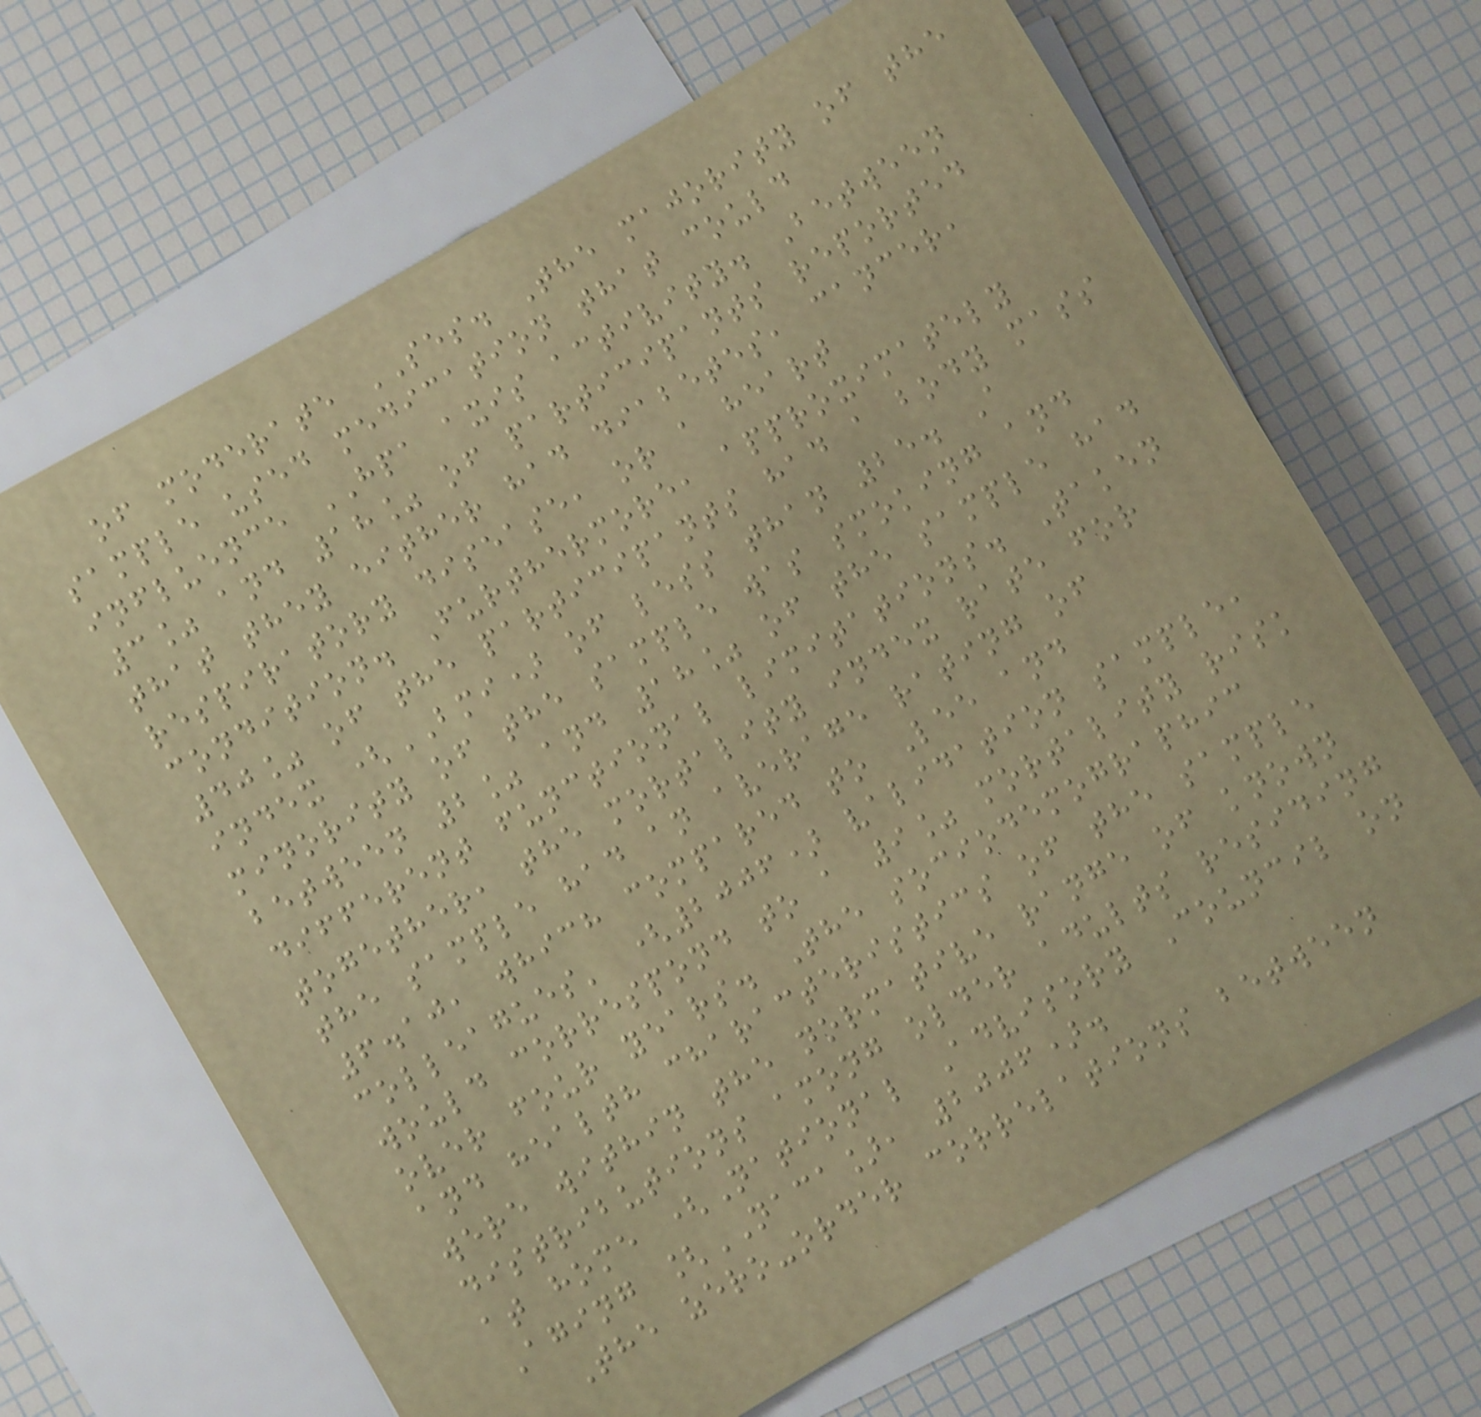of moderate SES. The majority of the
sample used medication that could
influence HPA axis activity. Between
3% and 18% of participants reported
that they either had diabetes, cancer,
respiratory disease, or a heart
condition. Furthermore, approximately
40% of the participants had a body mass
index (BMI) of less than 25. A
minority of the sample was smoking and
between 2% and 18% of the sample had
different functional limitations. Taken
together, the mortality index rate for
the sample had an average rating of
6.10, which compared to Lee and
colleagues' (2006) validation sample,
would correspond to a 9% mortality risk
over four years. The sociodemographic
and health characteristics of the sample
were within the normative range of known
distributions among older adults residing
at home (National Advisory Council on
Aging [NACA], 2006).
The zero-order correlations between
